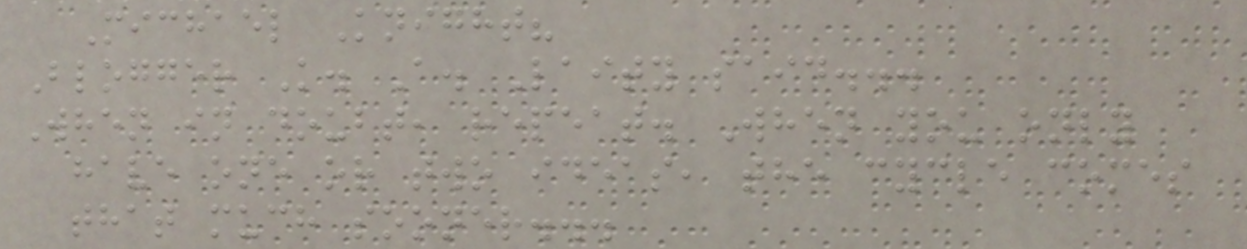Michael Knight?
Blogger K. A. Laity said...
When in doubt, repeat. When you only
have one or two ideas, the cycle comes
that much sooner...
